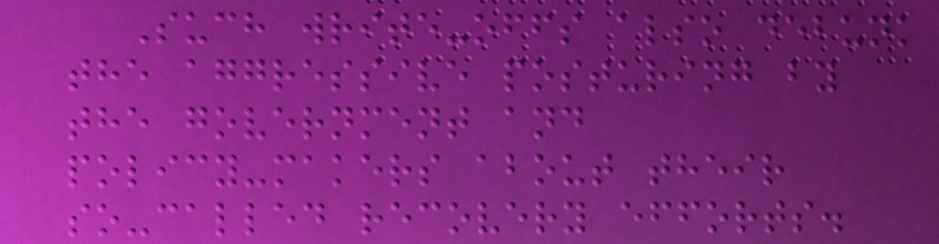Such write-offs also debunk
the aggressive posturing by
the government and
policy-makers about their
so-called recovery efforts.
